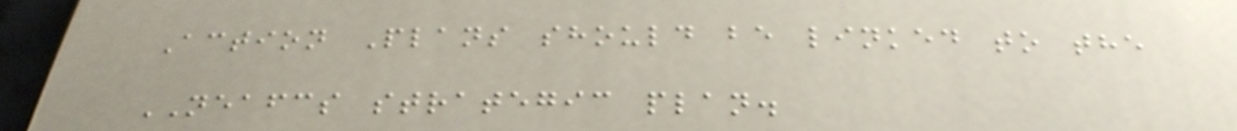Action Plans should be linked to the
NEAFCS strategic plan.
